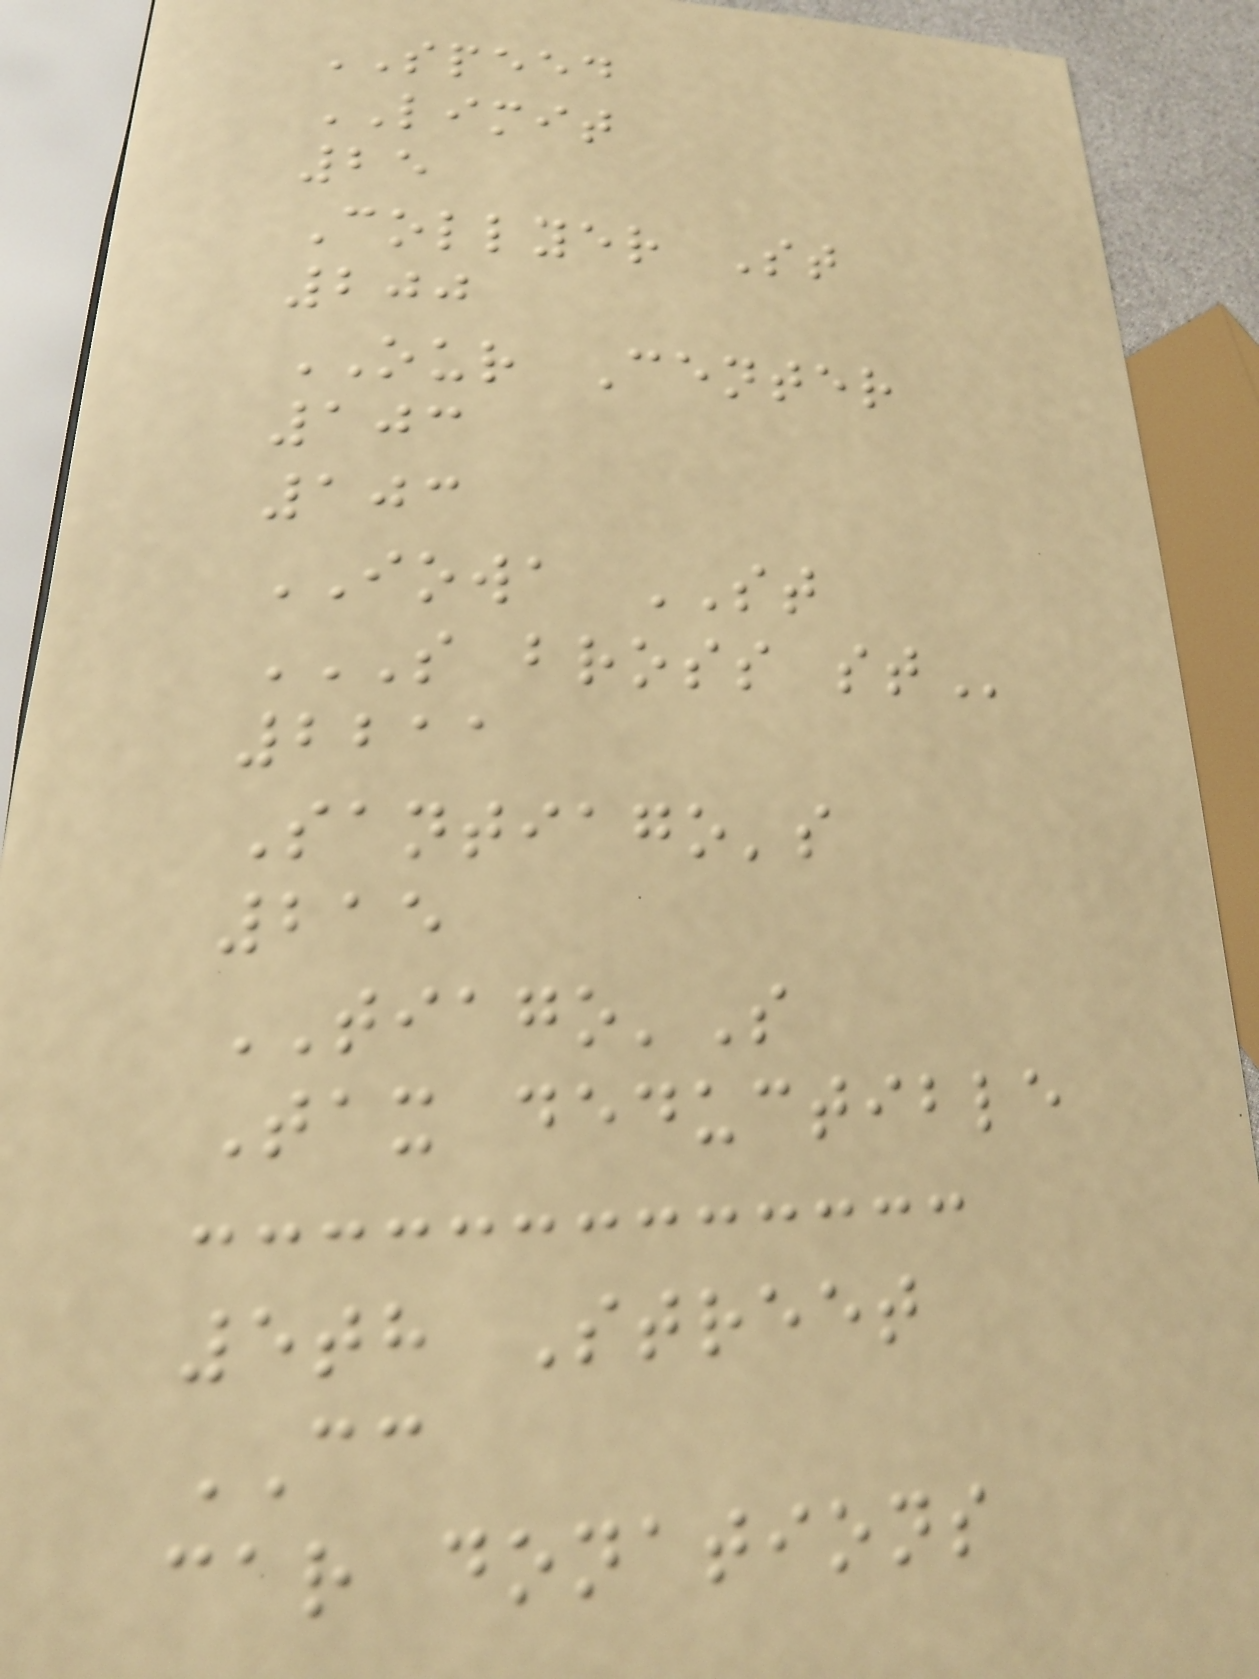SPEED
LIMIT
25
Collyer St
200
OUR Center
103
103
IOWA ST
S BROSS ST
2211
Santiago's
215
TIAGO'S
Tax deductible
5th Street
CC
car donations
